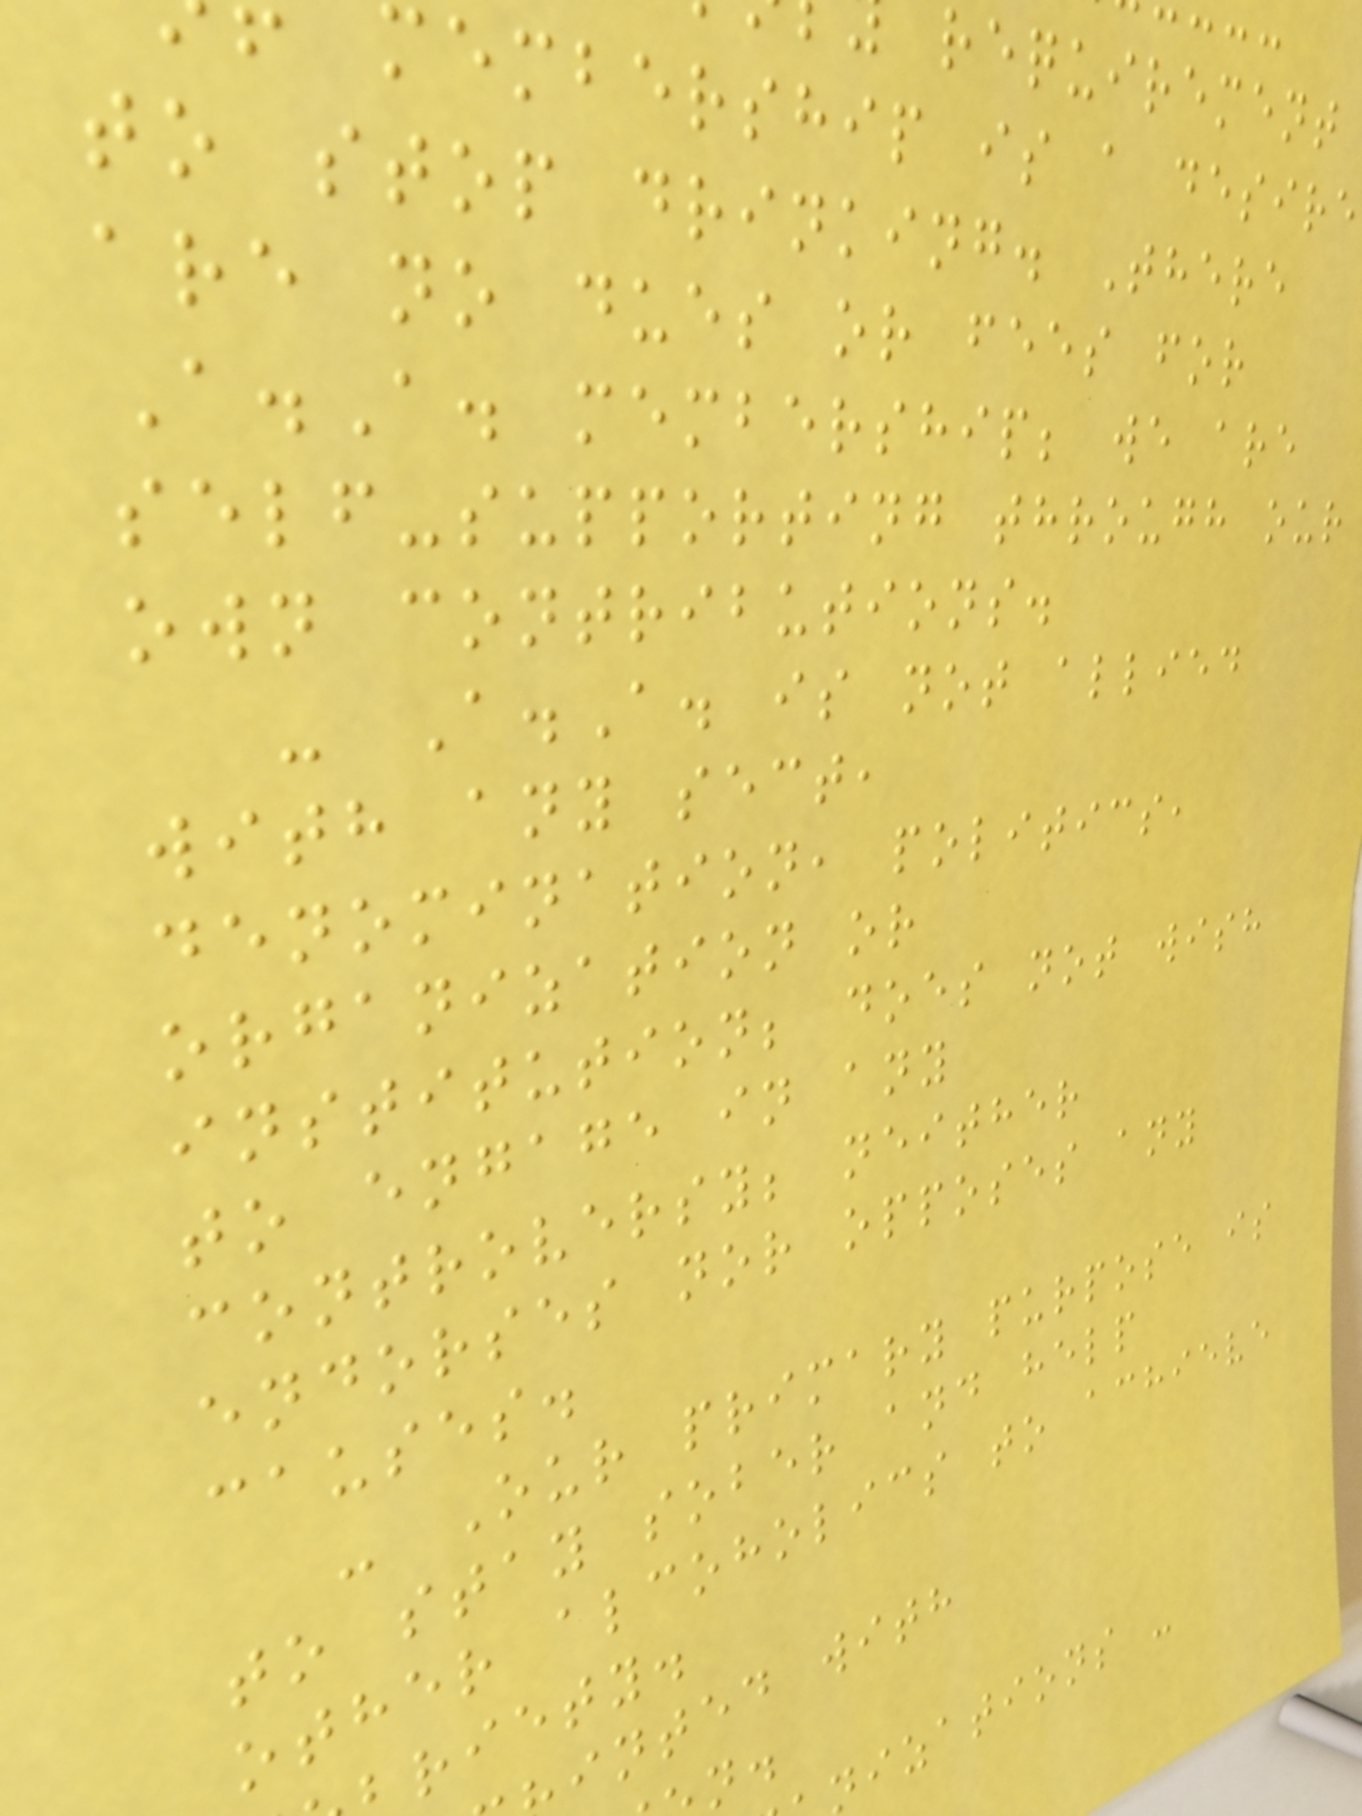requirement
membership is a desire
to stop drinking. There
are no dues or fees for
A.A. membership; we are
self-supporting through our
own contributions.
- A.A. is not allied
with any sect,
denomination, politics,
organization or
institution; does not wish
to engage in any
controversy; neither
endorses nor opposes any
causes.
- Our primary purpose is
to stay sober and help
other alcoholics to achieve
riety.
inted with
izations -
